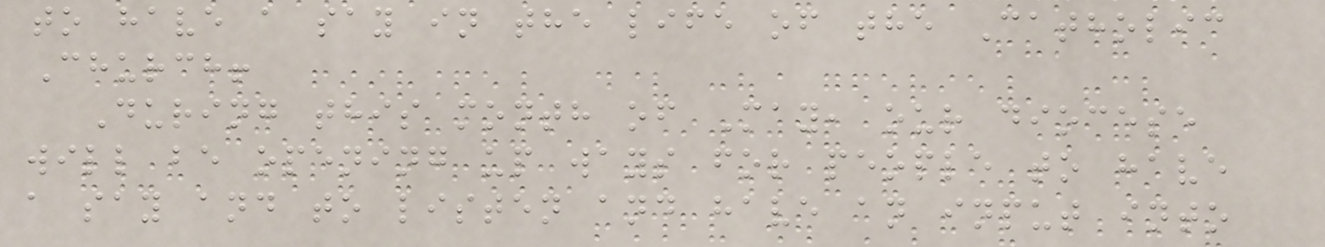to have a say in the life of the Catholic
Church!
During this month of May, our diocese
will be opening up ways for people to have
a say and to listen and have an input into
